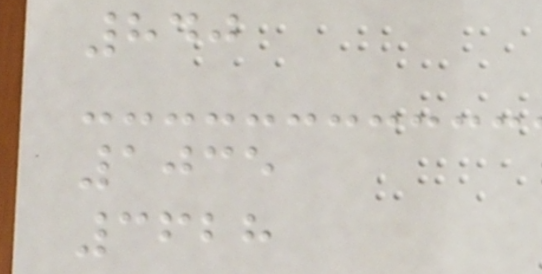840
1035
3628
